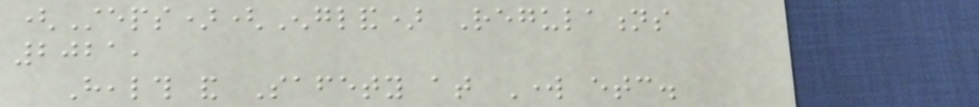(Steps)(England) Regulations
2021,
Health and Safety at Work etc.
